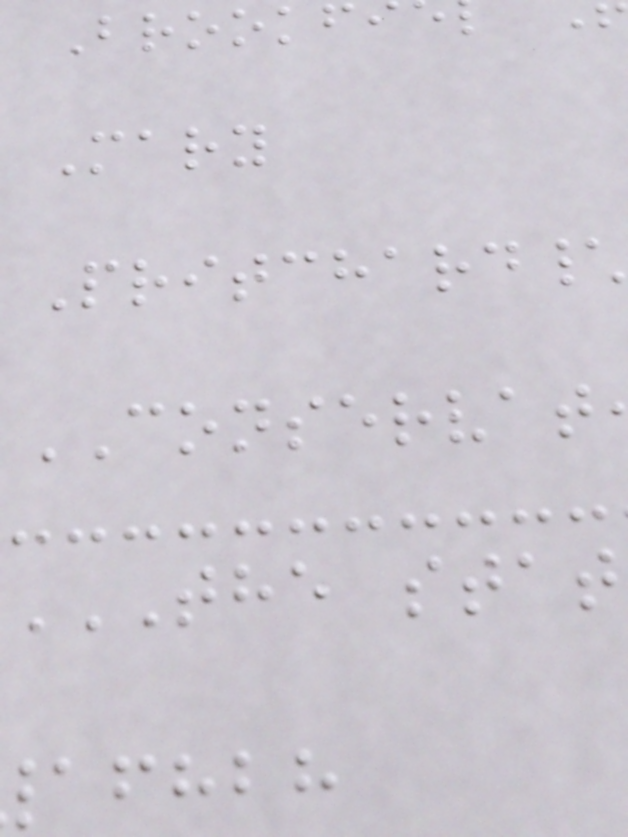Brook
Mary
Pritchard\
CONSERVAT
afhbh
